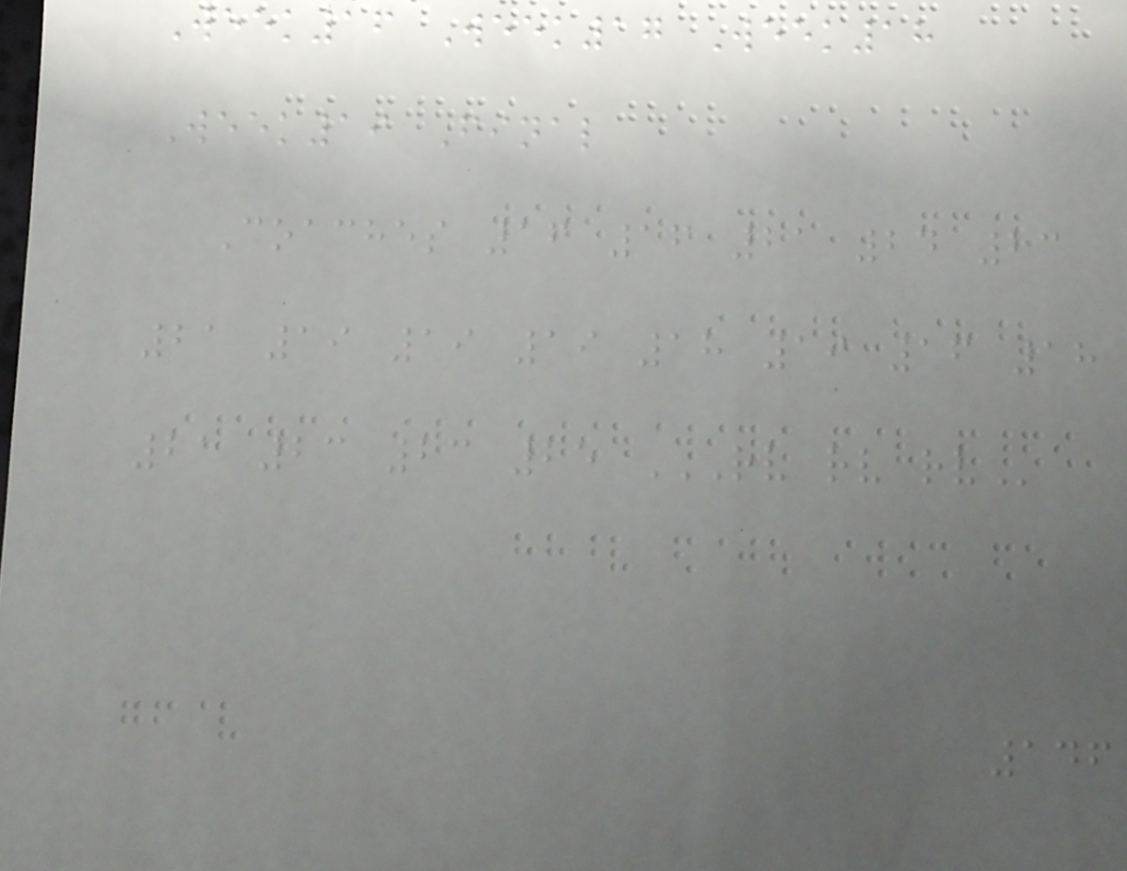Week16 Week17 Week18
Week19 Final
Coaches 16 16 21 24 23
21 19 19 19 18 19 16 18
21 23 23 25 RV RV RV
146
